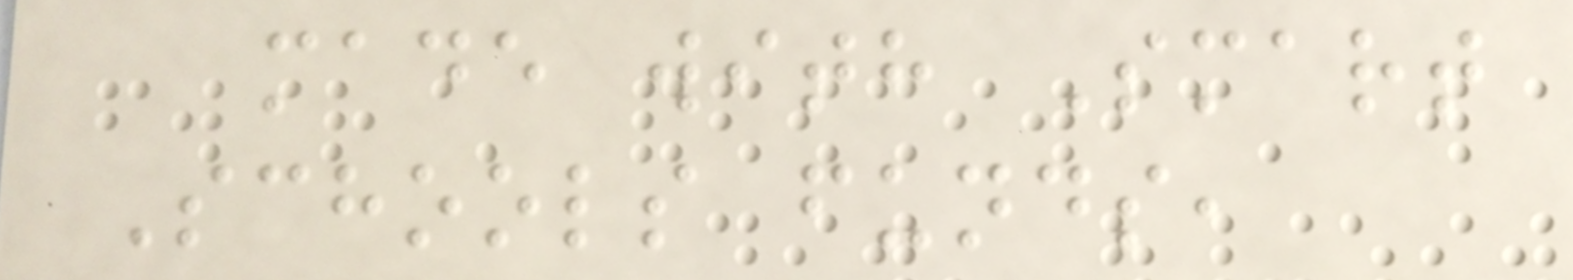made with Smart
Schools funds,
